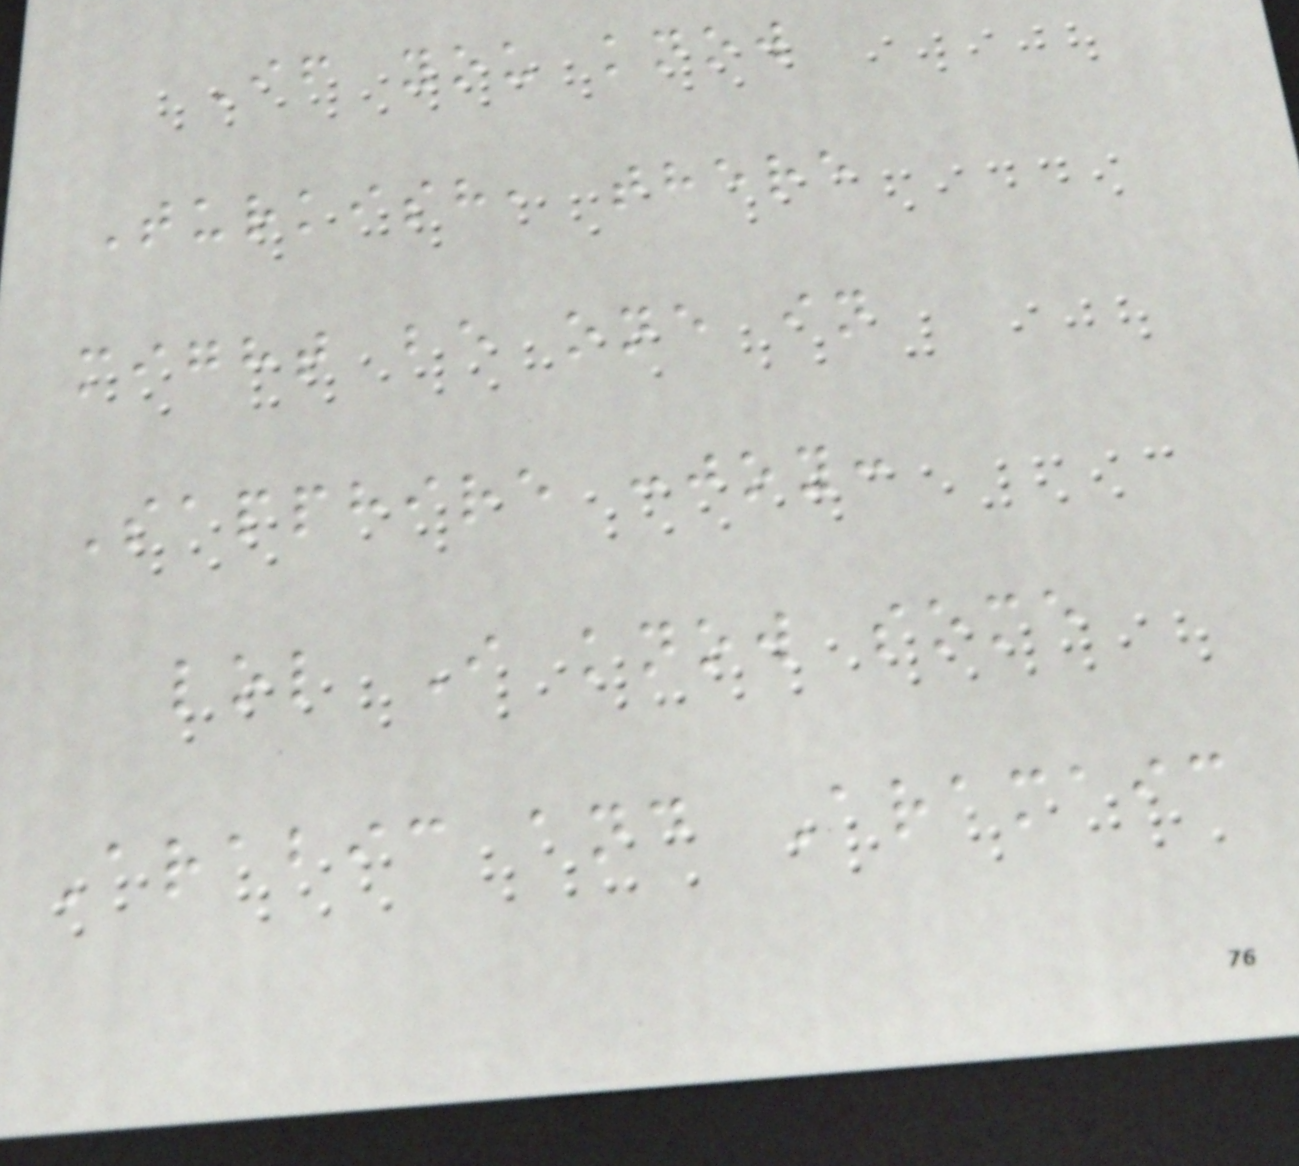If you know
Turkish, there
might be one in
Sapphire :joy:
lol I know some
Arabic and Aramaic
